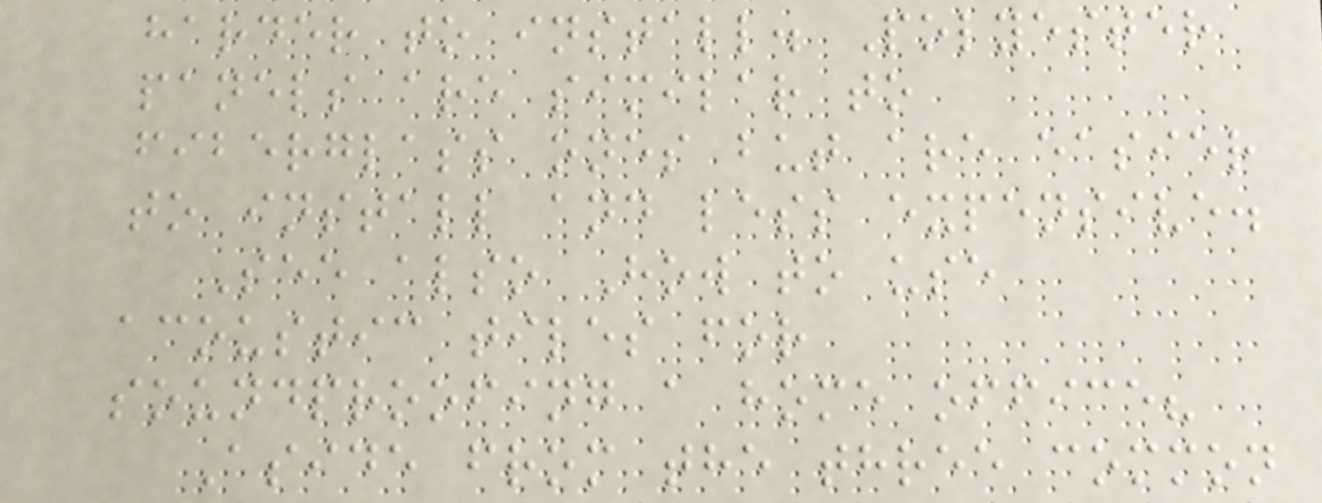harder to install. Polyester
panels are similar to
fiberglass ones but are easier
to install and less expensive.
See also How to use
acoustic tiles for
soundproofing a home office?
Aside from the three common
